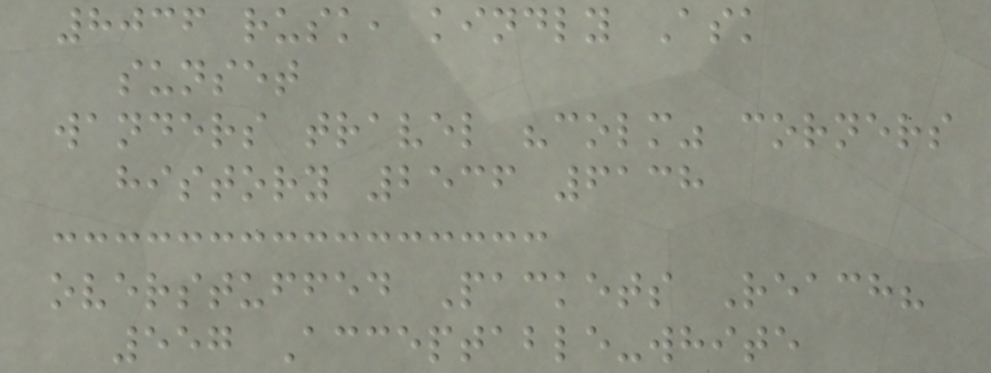8036 rusk, kindly Ask
sunset
wanders travel "colm" corners
history 2536 6138
overstuffed Packets Reach?
557 Acceptable-white
